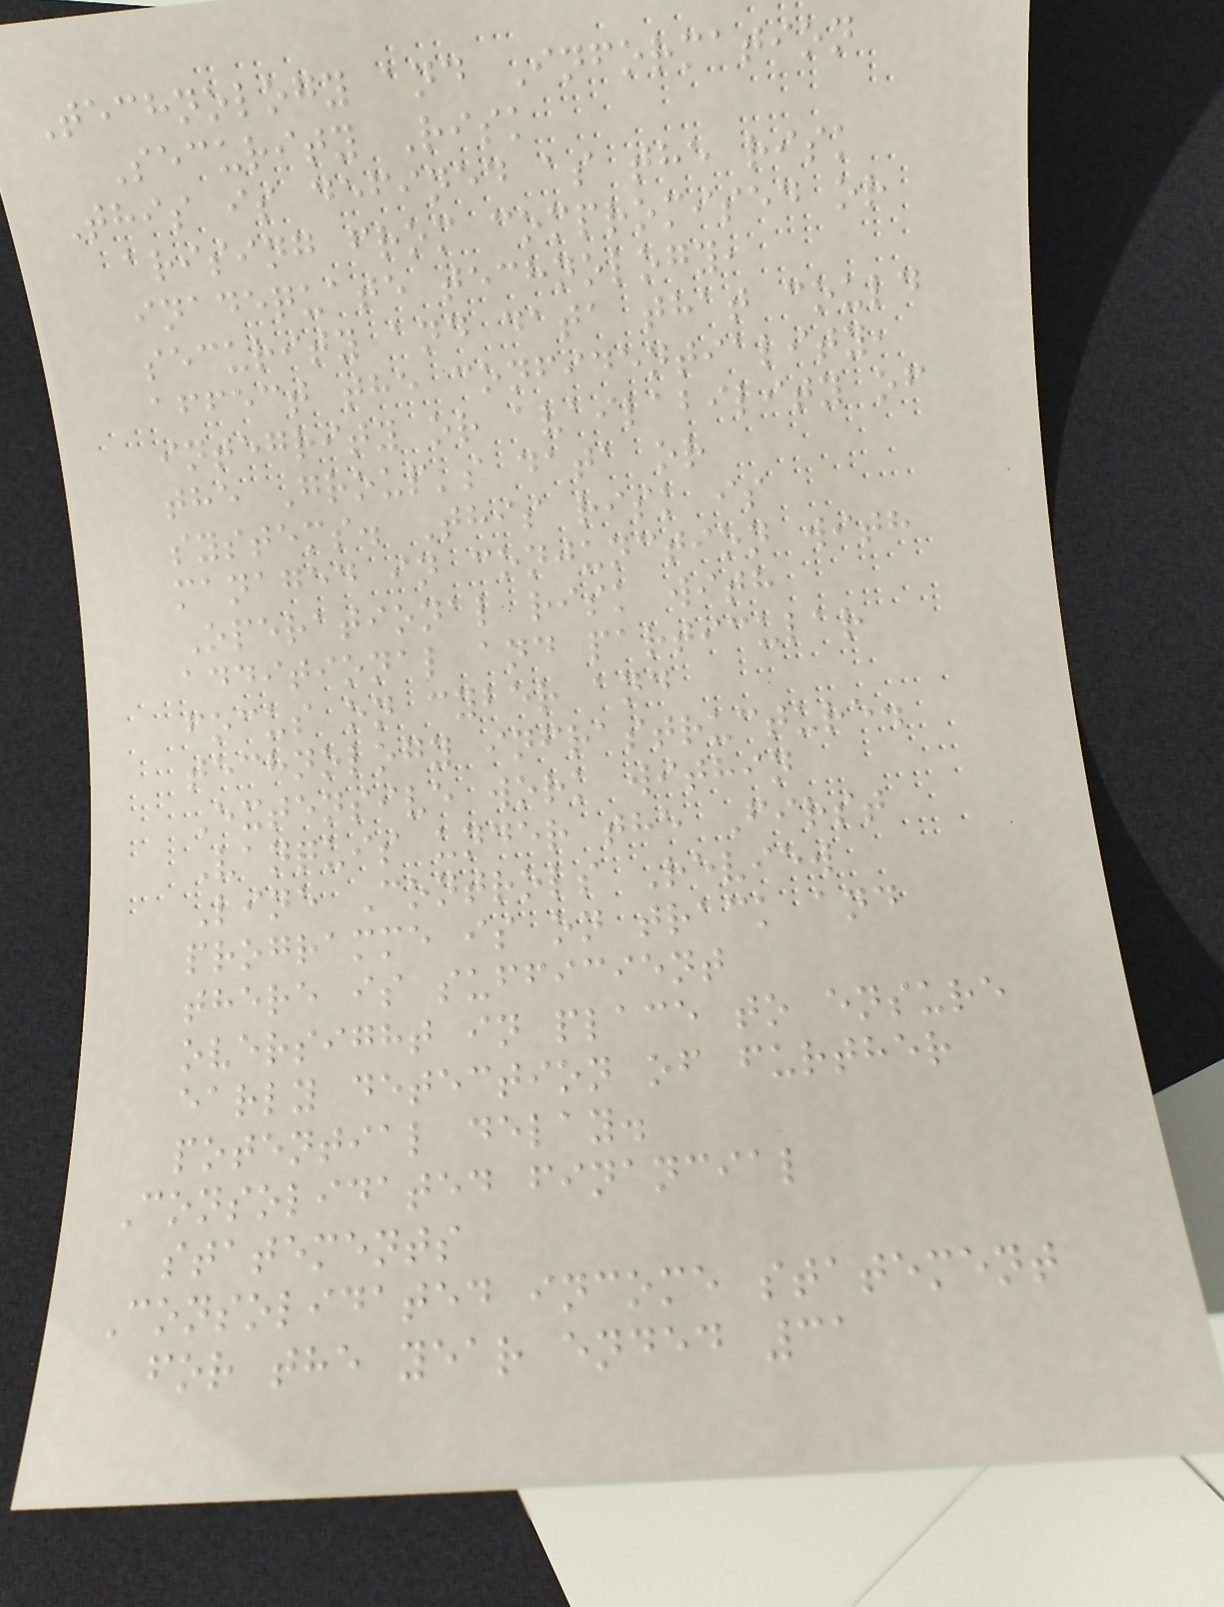Technology and Information
Security Risk
This is defined as the risk
arising from compromised or
inadequate technology,
security and data that could
affect the confidentiality,
integrity or availability of
the Group's data or
systems. This risk is
managed in conjunction with
Operational risk with
additional and particular
focus on cyber and
technology infrastructure.
Extensive work within
Vanquis under the First
Line Controls Review
programme is on track and
there is sufficient
oversight in place to ensure
early detection of further
potential delay.
Consolidated financial
statements
Consolidated income statement
for the year ended 31
